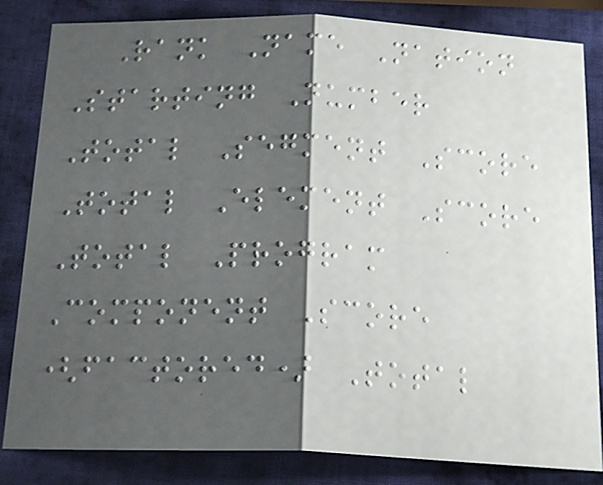Rank Name Nation
Starting Number
Total Segment Score
Total Element Score
Total Program
Component Score
(factored) Total
